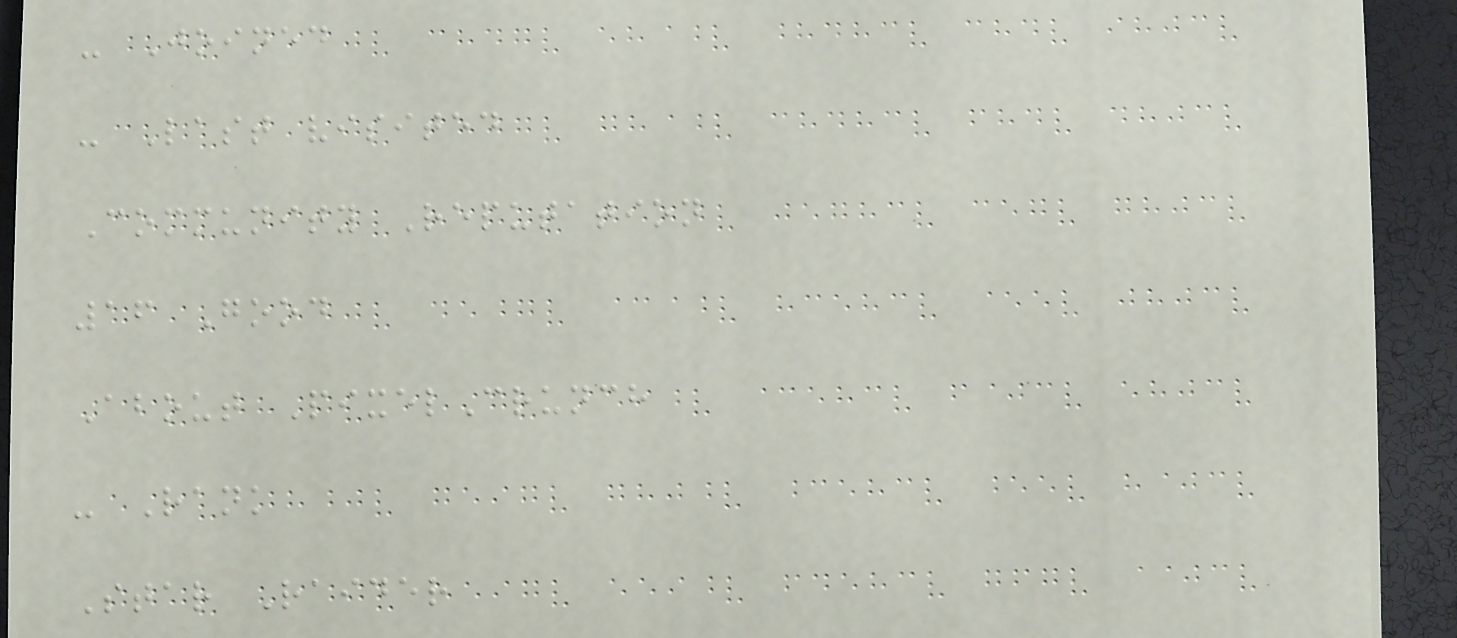- Joined
- Last visited
Community Reputation
16 Good
About PixelCrunch
- Rank
Star Raider
